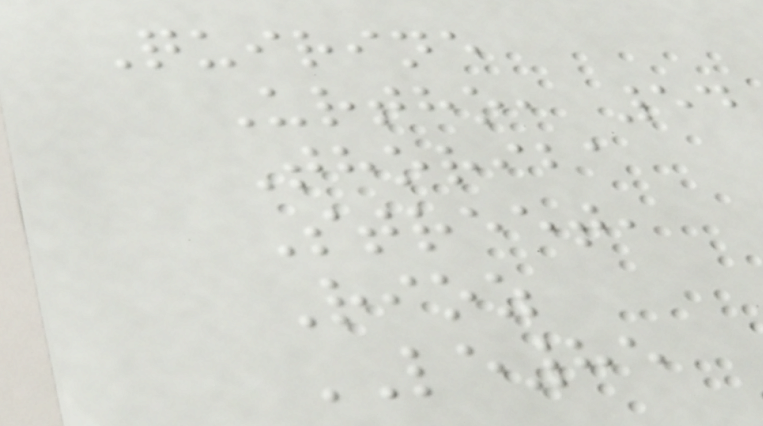Quirine
Urtho, 54
Thoriba
Street,
Rioz
LE85
